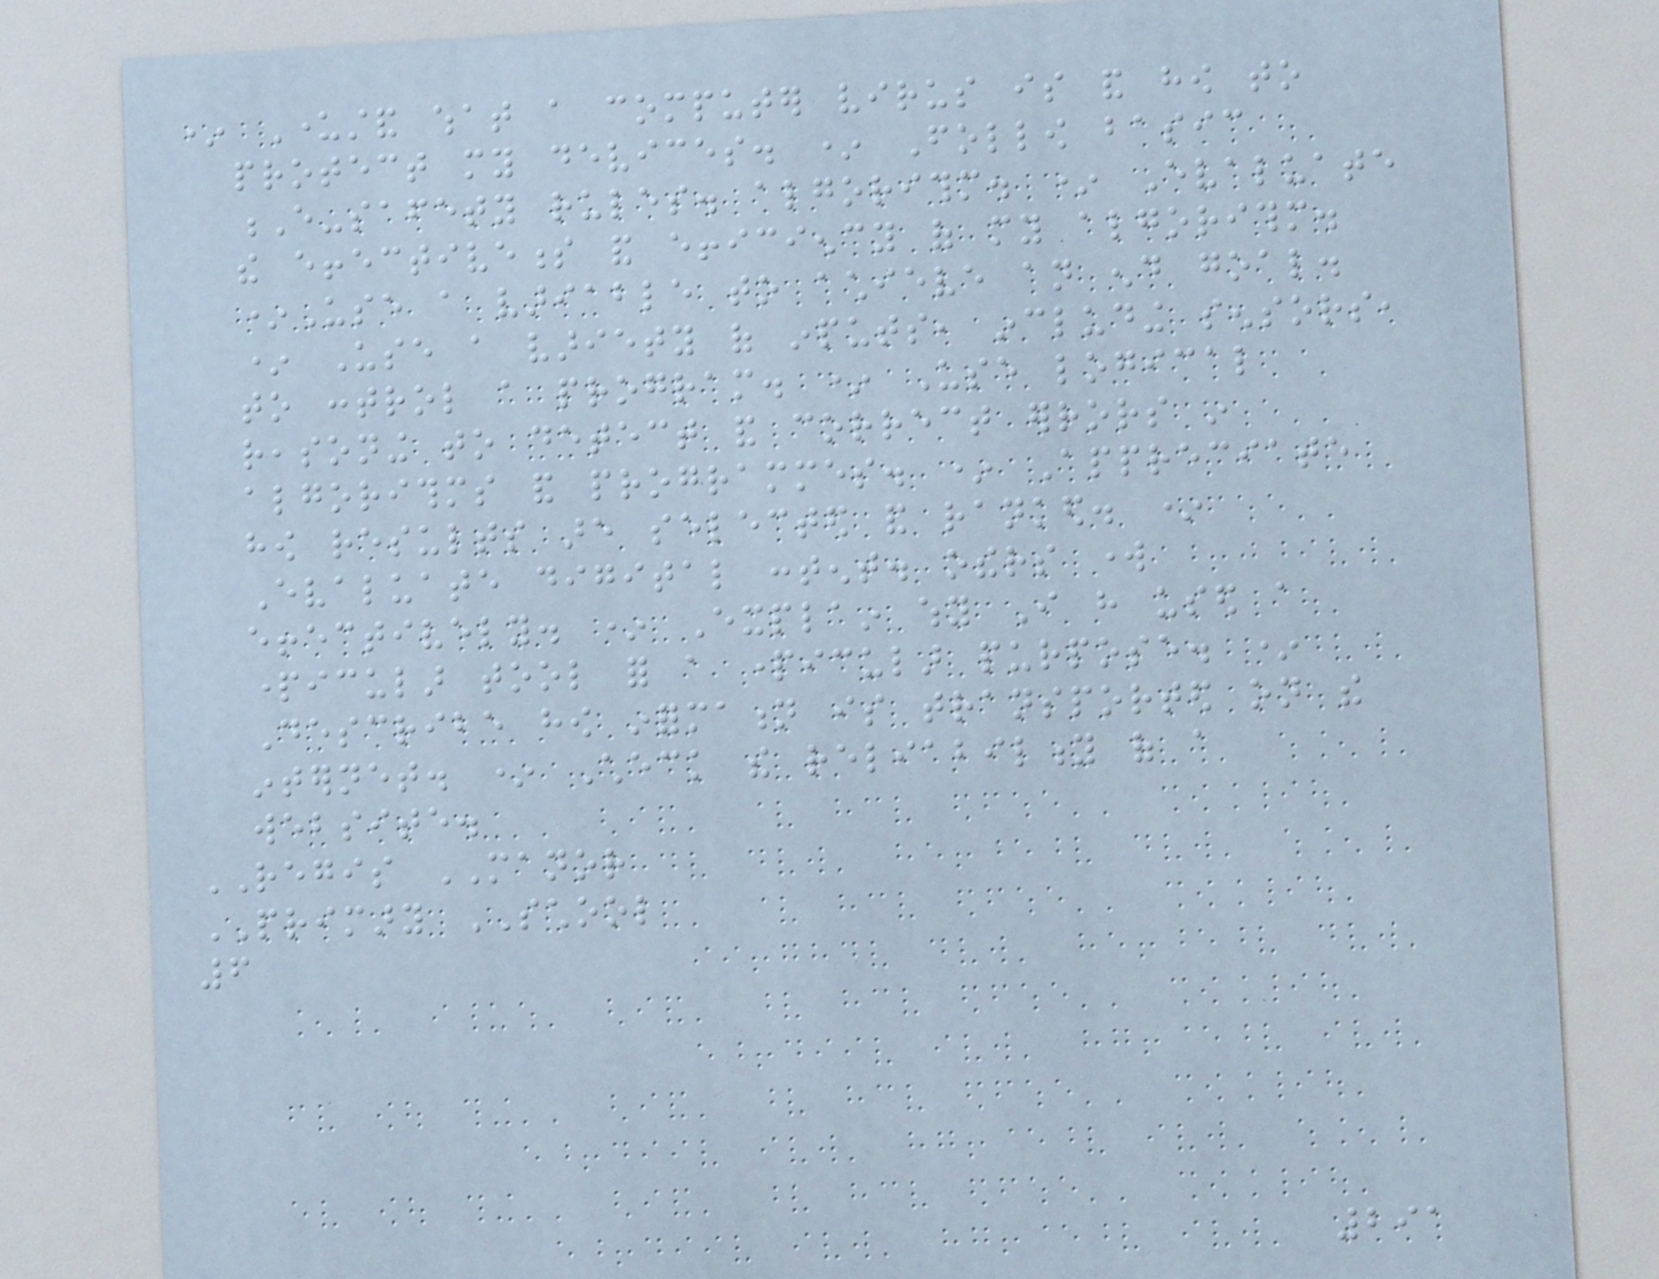* Understand what a computer virus is and how to
protect my devices. * Follow basic
E-safety rules. algorithm. * Evaluate
the effectiveness and efficiency of my algorithm.
*Use a variable to achieve an end goal.
* Use a variety of inputs, including sensors,
to control a program. * Use logical
reasoning to detect and correct errors in
algorithms and programmes. * Appreciate
how results are selected and ranked. *
Evaluate digital content. others work
effectively. * Explain why I have used a
particular tool for a particular purpose. *
Describe how information is transported on the
internet. * Check the reliability of a
website.
REGIS MANOR
PRIMARY SCHOOL
6
291
